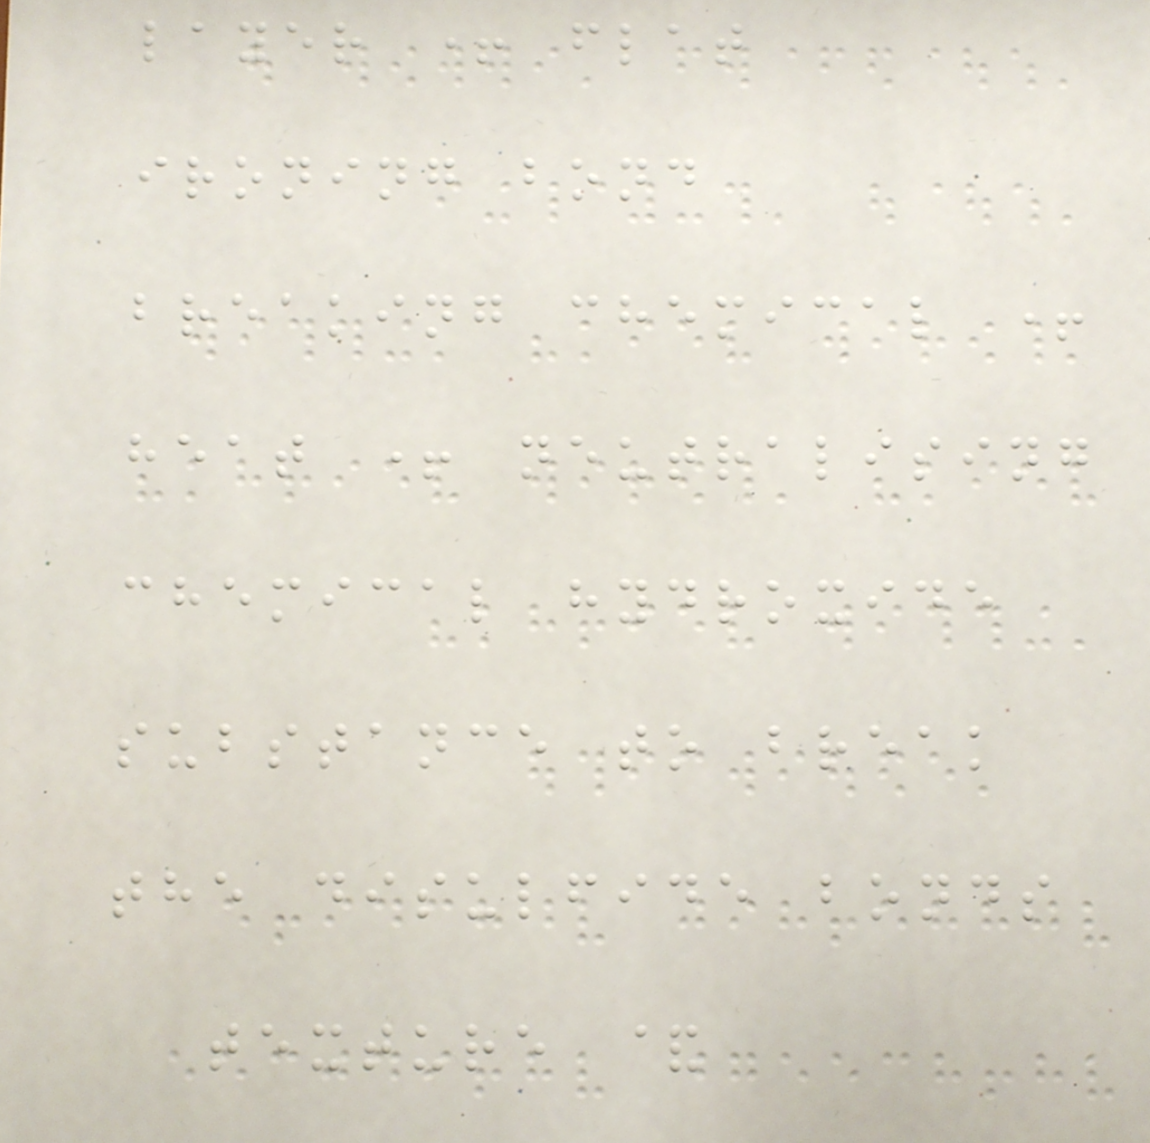layer + flat
ironing bond
breaking chemical +
heat + neutralising
chemical hydroxide
substance to break
the disulfide bonds
texture &
